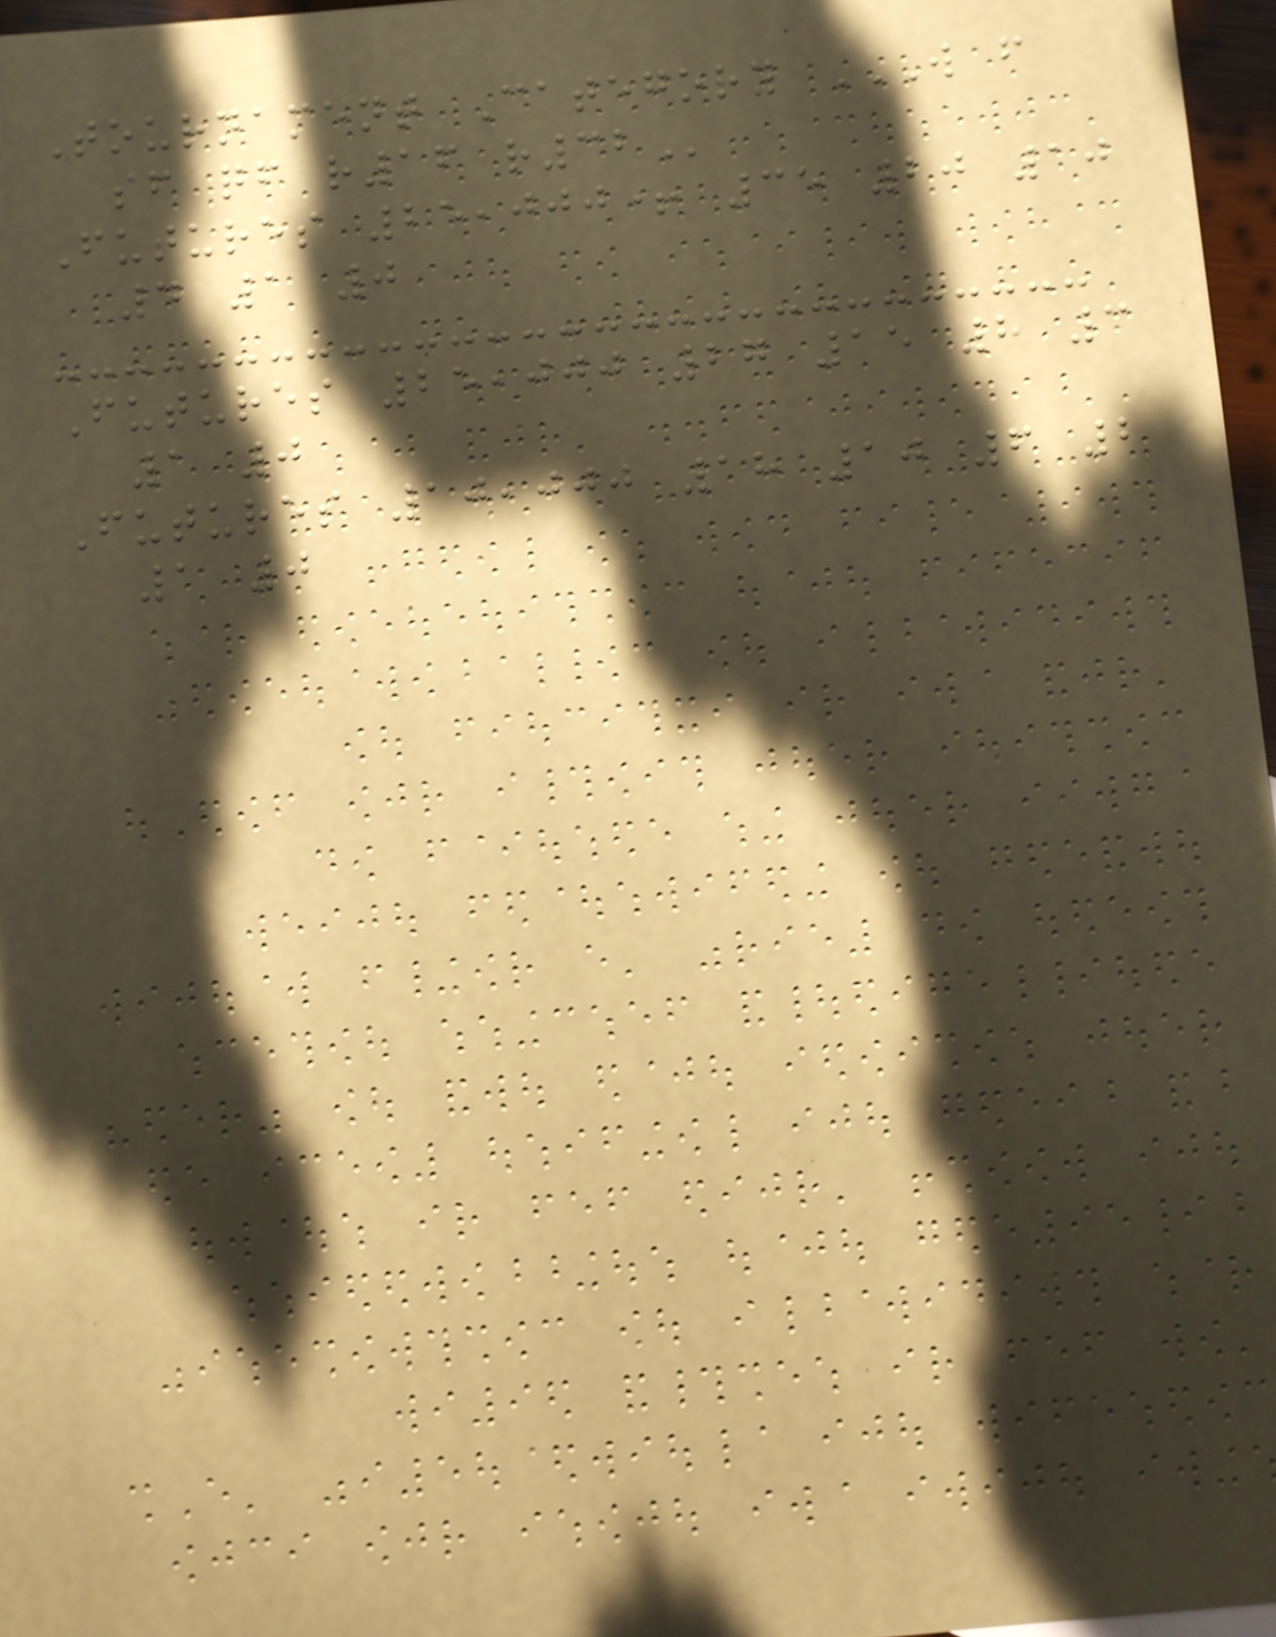Tournament Category W F
SF QF R16 R32
Futures 25,000+ 35 20 10
4 1 0
Futures 25,000 27 15 8 3
1 0
Futures 10,000 18 10 6 2
1 0
